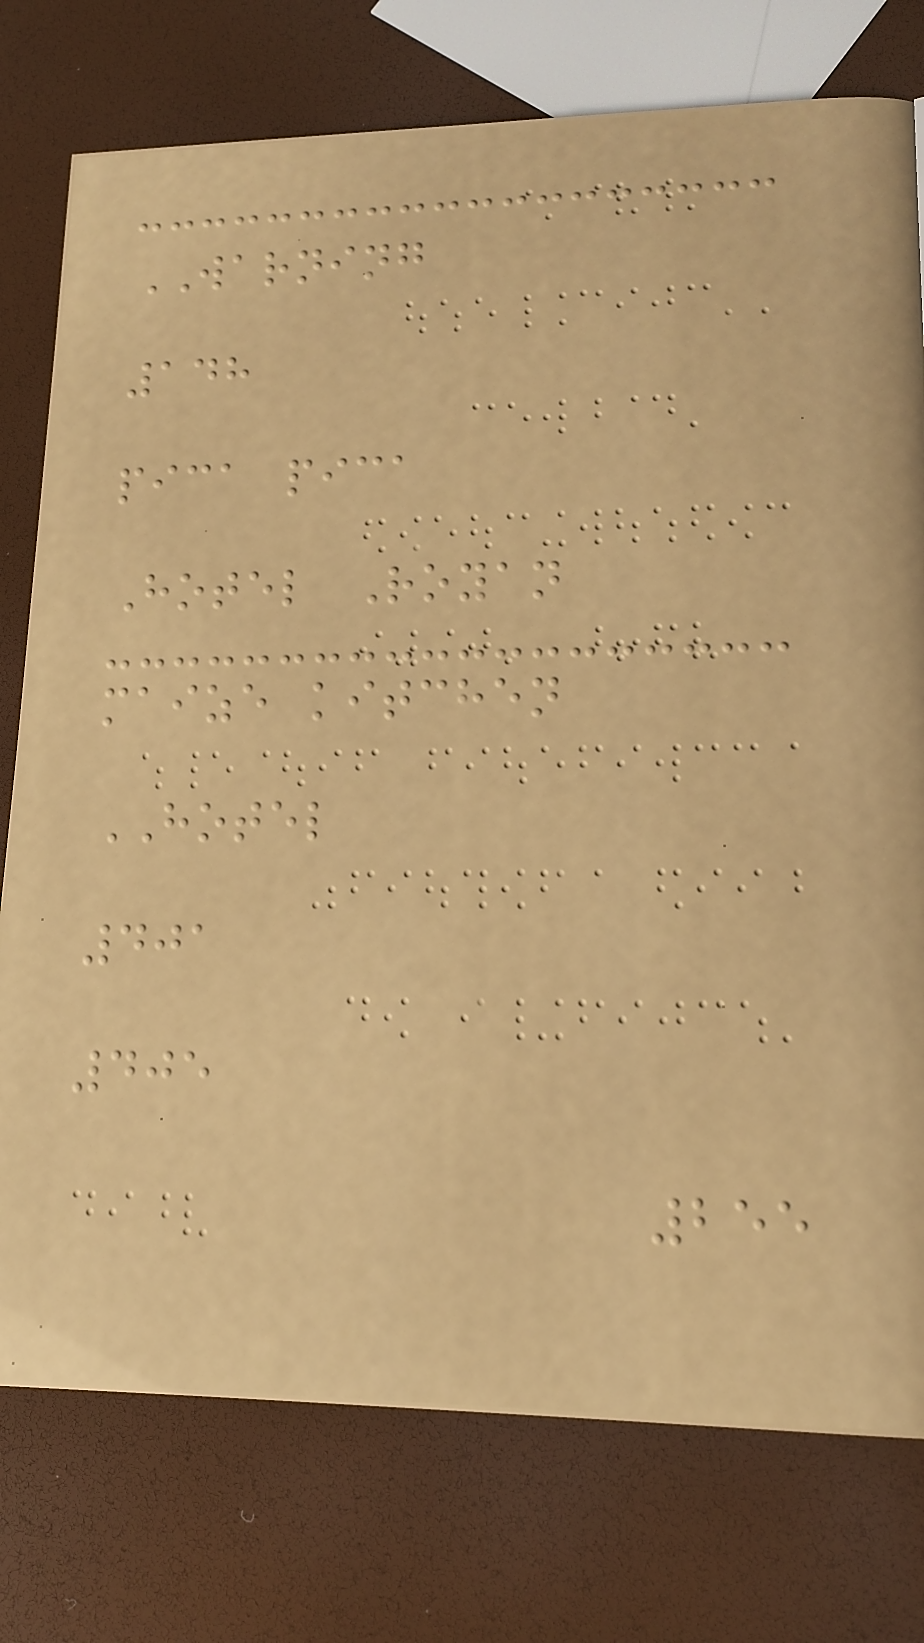WARNING
148
pica pica
Hotel Royan
maize kitchen
HOTEL
401
405
255
